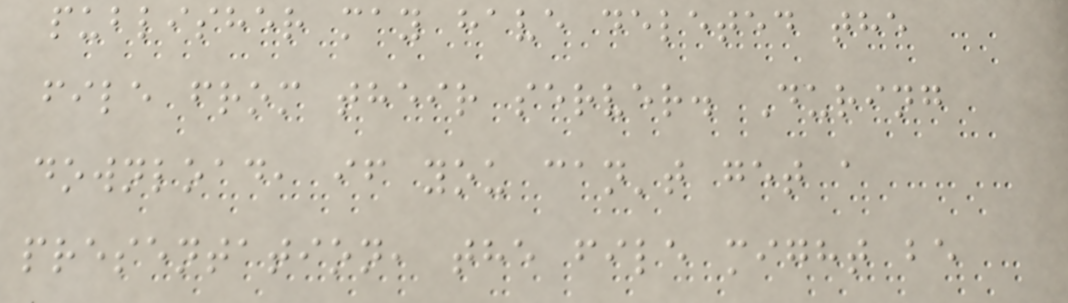publisher may have deleted the
file from their server. During
download, if you can't get a
presentation, the file might be
